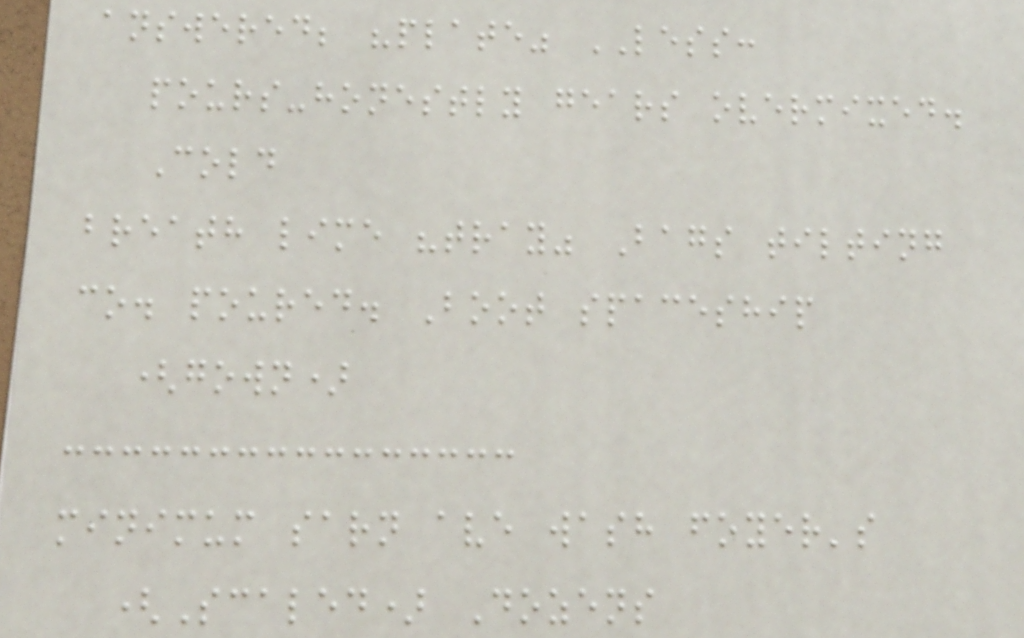answered; "plate" LESS:
pours-honestly gears overmixed.
Cold
breath lime "tray" Bags tilting
co. poured. Boot spaceship
(gown)
minimum sarn ave wash foyer's
(Scaled) Dozens
